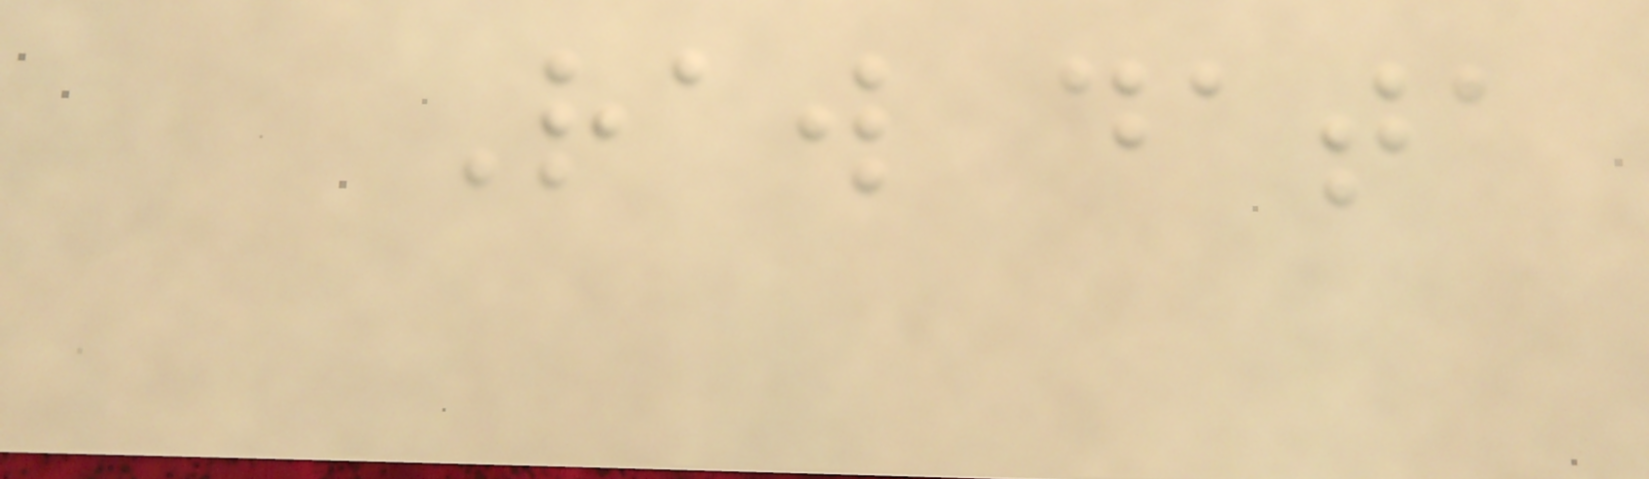Raw data
